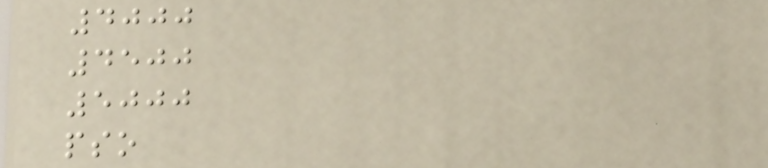4000
4500
5000
pso
